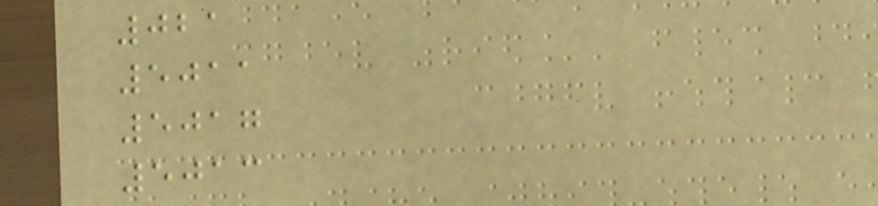021
5011
5017
5013
